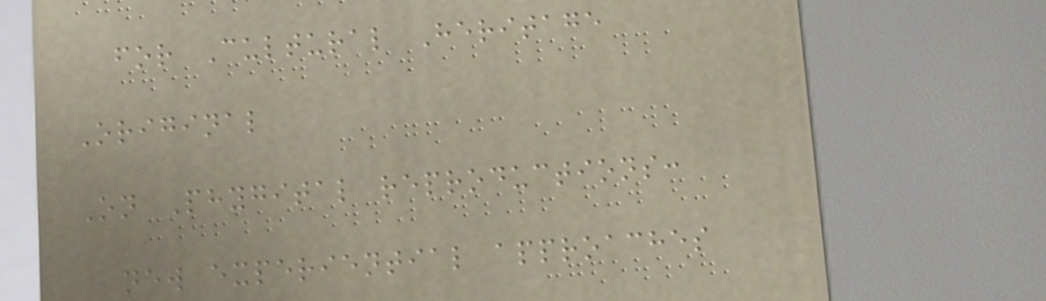for Cultural Heritage
Original
On Phygital reproductions:
new experiential approaches
